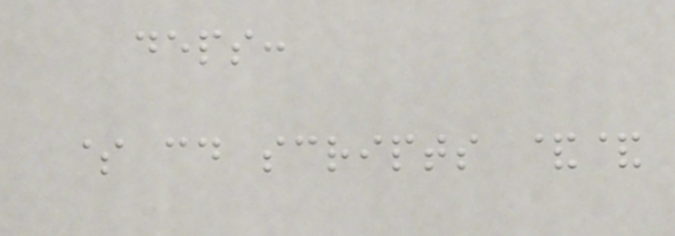deps:
$ cd scripts &&
